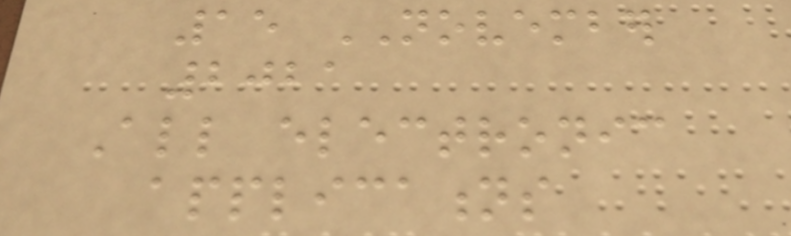15 NOVEMBER
2021
All electronic
applications
